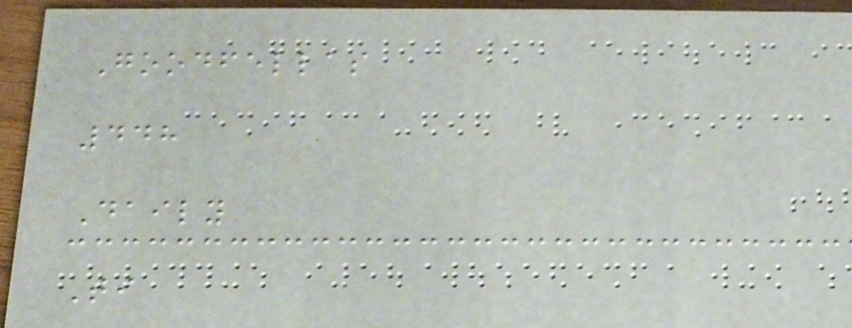Goodfellas
448
Daily
Ti
